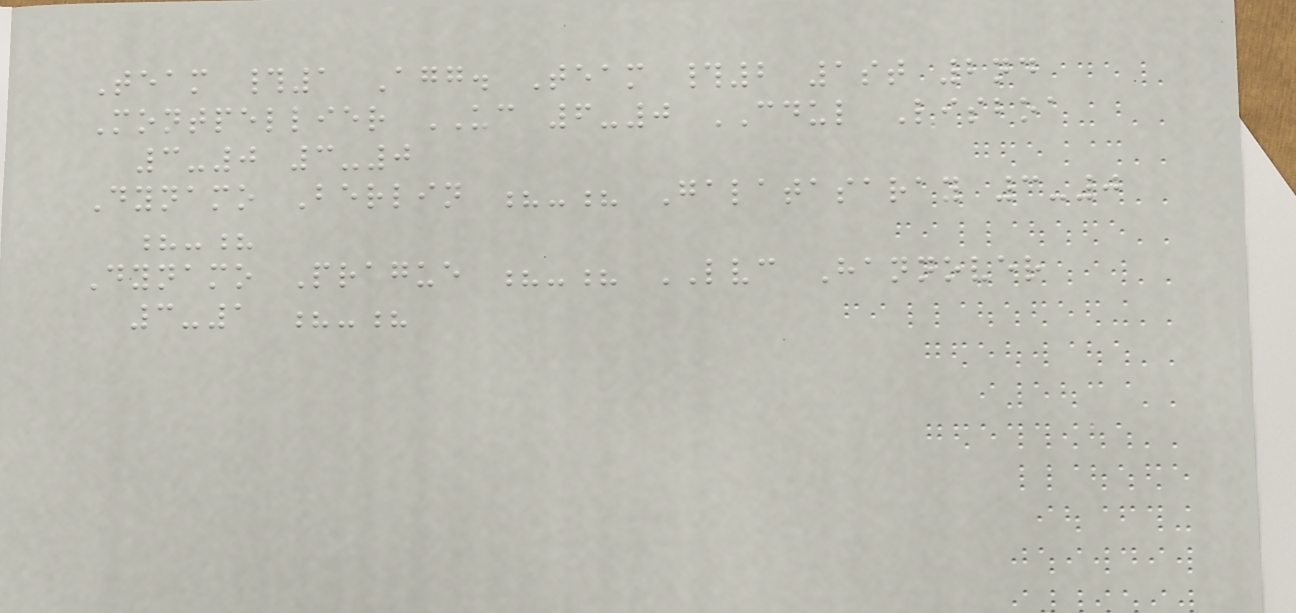Team #1 Agg. Team #2 1st 2nd
Montpellier UC 6-0 CDUL Lisboa
3-0 3-0
Dynamo Berlin ?-? Galatasaray 3-0
?-?
Dynamo Prague ?-? LVC Hannover
3-1 ?-?
